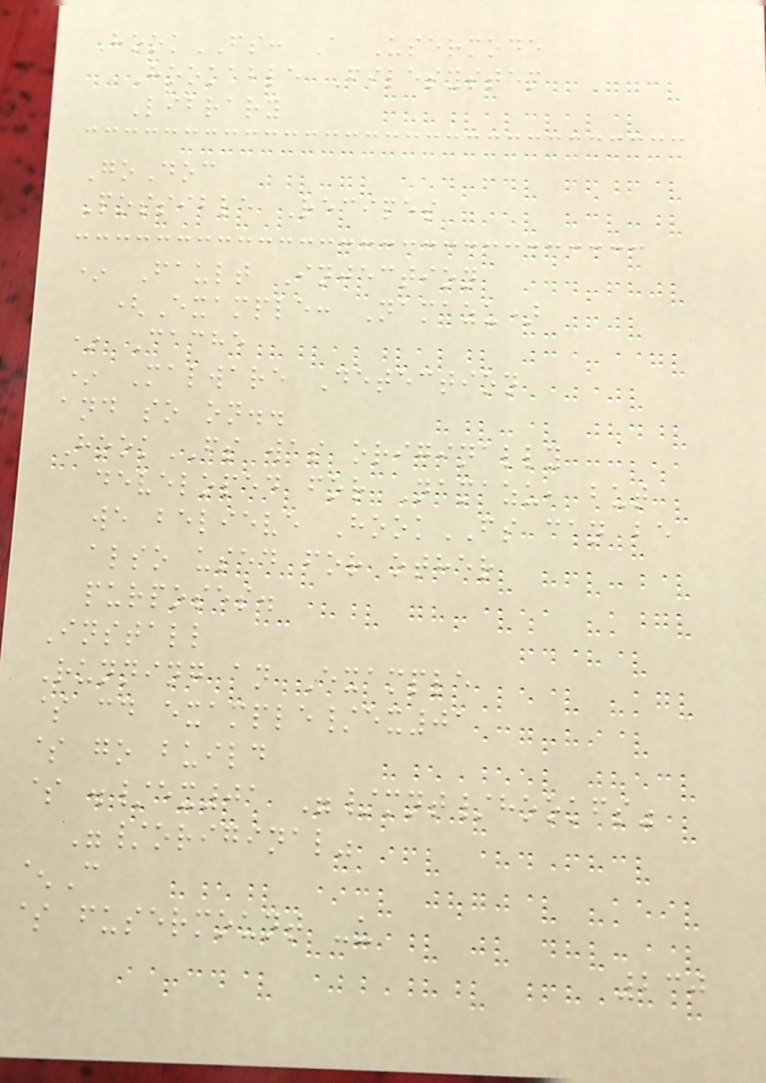HookFS: A Usermode
Hookable Filesystem
Library
GoDoc
Possible Recipes
* Fault Injection
(Example: Namazu)
* Cache
* Malware Detection
and so on..
HookFS was originally
developed for Namazu, but
we believe HookFS can be
also used for other
purposes.
Install
Running an Example
$ cd example/ex01
$ go build
$ ./ex01 "/mnt/hookfs"
"/original"
^C
$ fusermount -u
230
